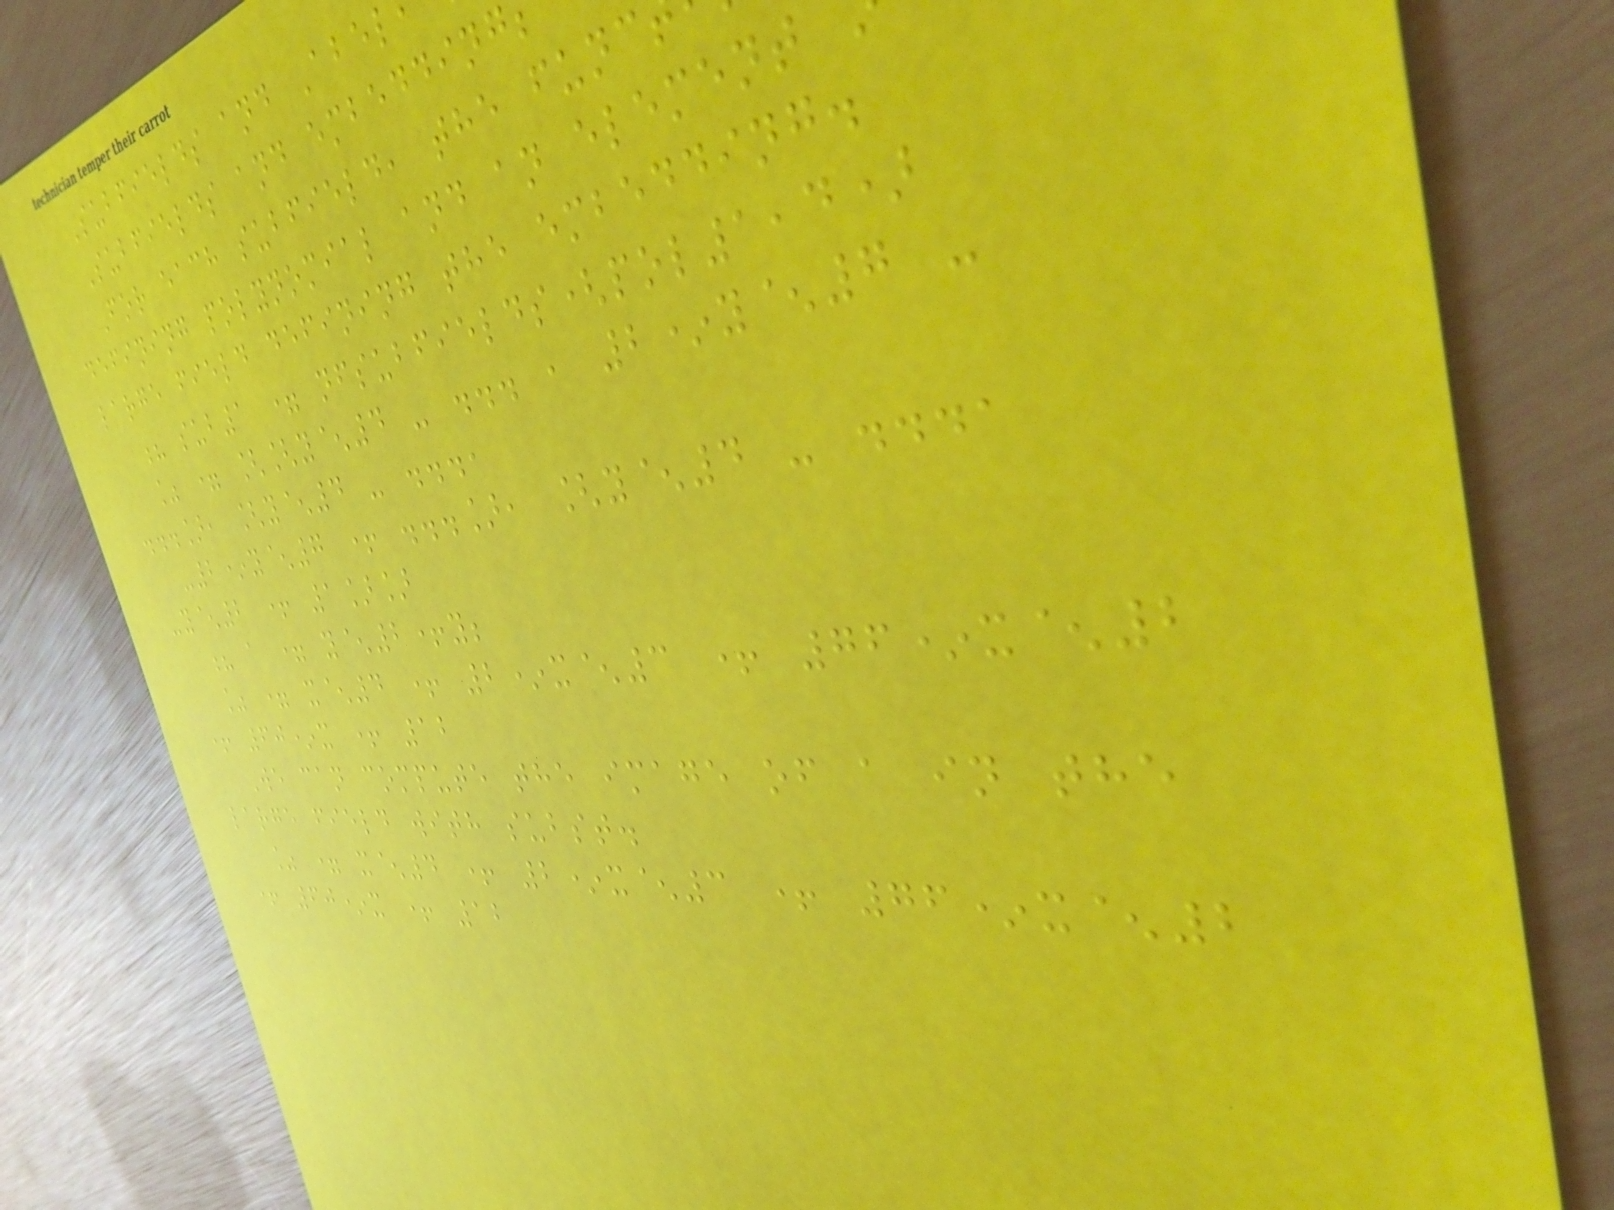Subfields and Abel
Subfields and embedding
For each subfield, the func
defining polynomial and an element
large field defining the embedding.
? sub1 = nfsubfields(pol1,4)
% = [[y^4 - ... , 2*y^7 -
...], [y^4 - ...,
-2*y^7 + ...], [y^4 - ...,
-y^2 + 1]]
? a = y^2+y;
% = x^4 + 2*x^3 + 76*x^2
+ 60*x + 12
We can compute the image of a in the
large field with subst.
% = x^4 + 2*x^3 + 76*x^2
+ 60*x + 12
